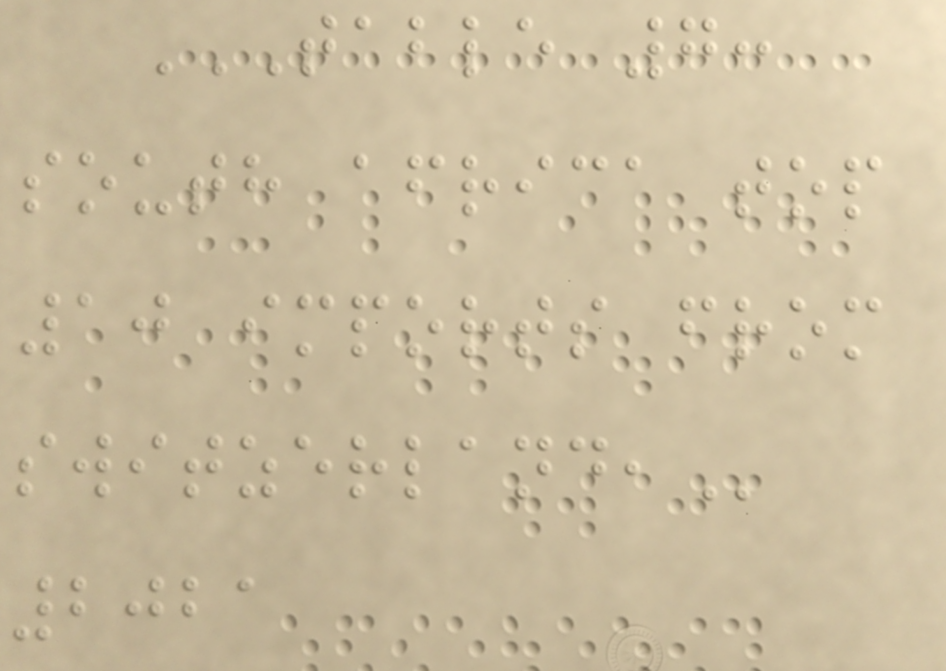TABLE 7:
SOUTH AFRICA TOP
10 IMPORTS FROM
SWITZERLAND,
2021
